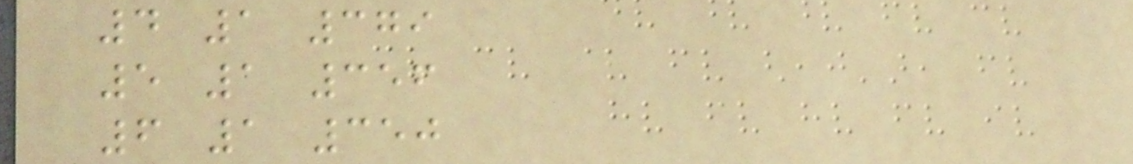4 1 379
5 1 356
6 1 350
